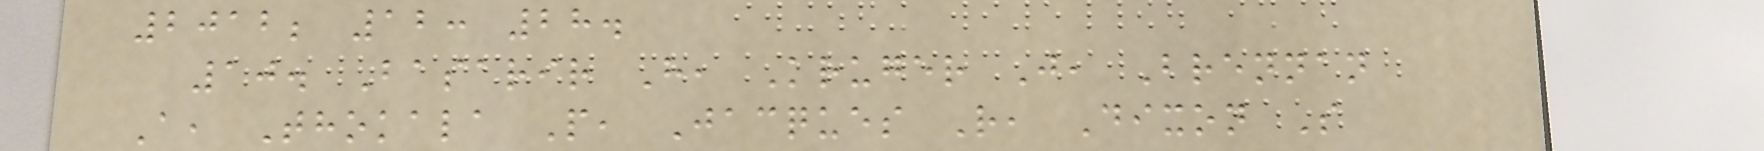2012; 12: 28.
10. Basarir H, Kruger J, Brennan
A, Thokala P, Jacques R, Dixon S
